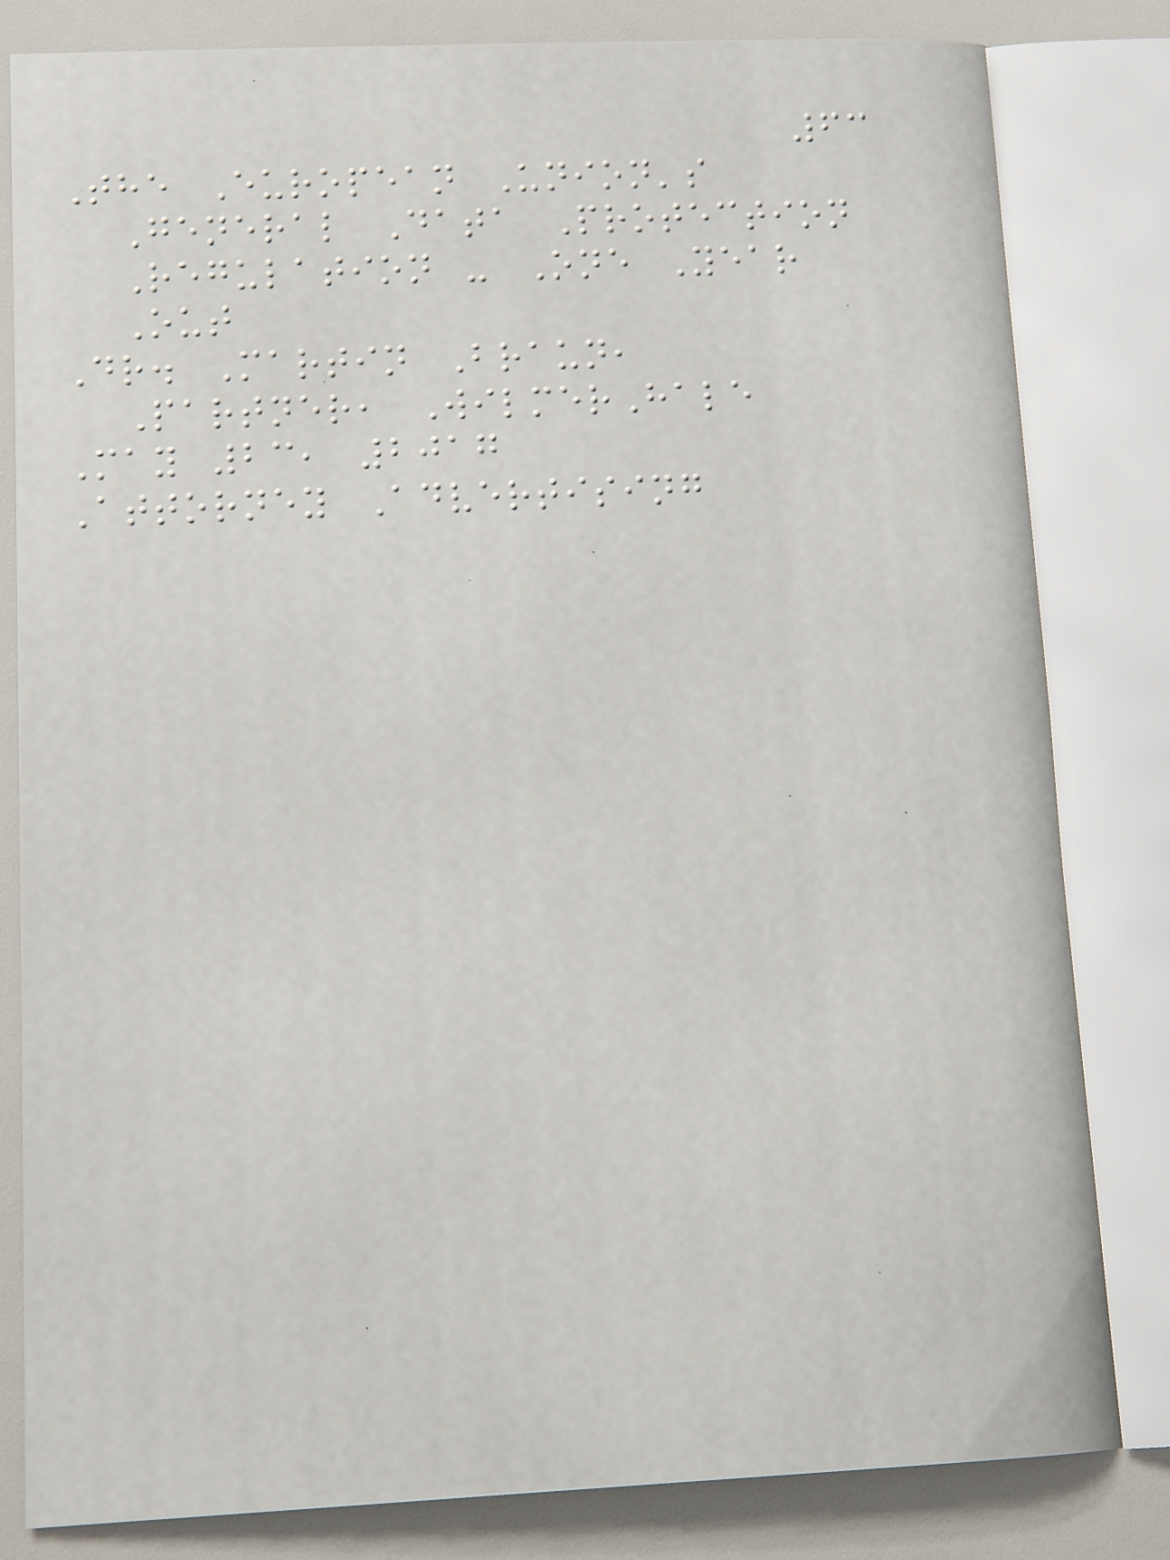63
The European Union's
General Data Protection
Regulation - One Year
Out
Dr. Martin Braun,
Partner, WilmerHale
May 23, 2017
Attorney Advertising
